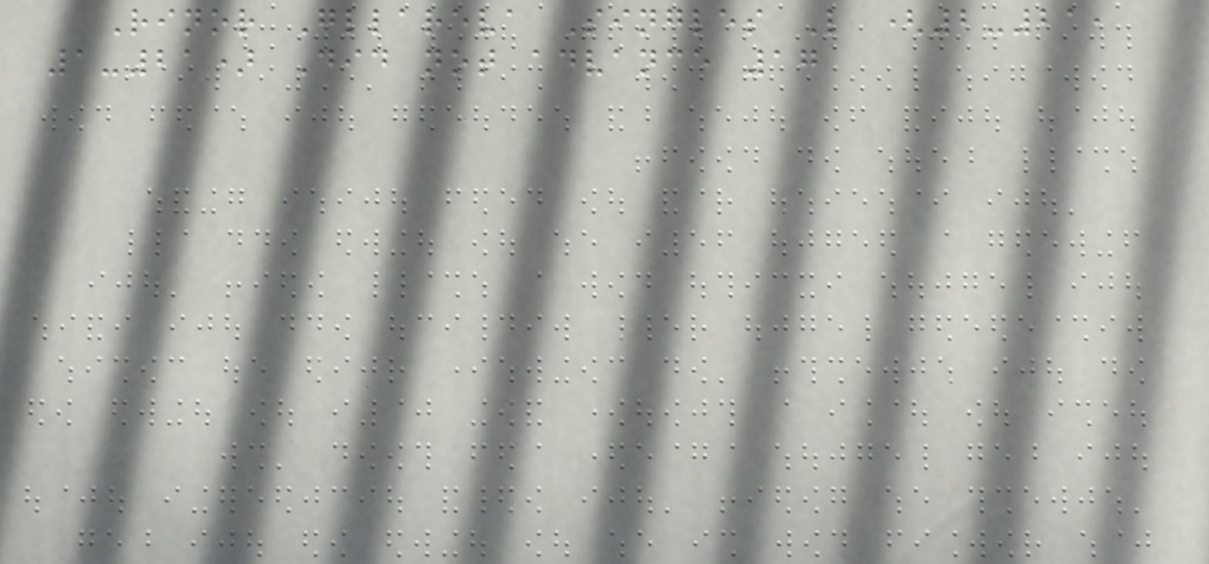Rinor Gllareva Singles L (2-21,
1-21) Did not advance 17
